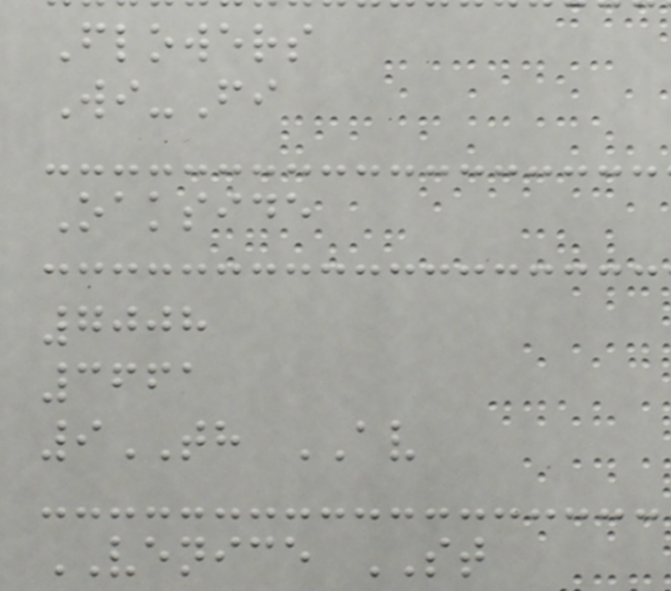Flowers
Wi-Fi
Oakside
7008
3661
9TH AV
VENICE ST
